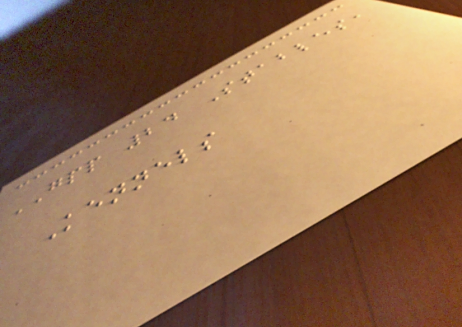GPP 24 Stables,
Kennels
